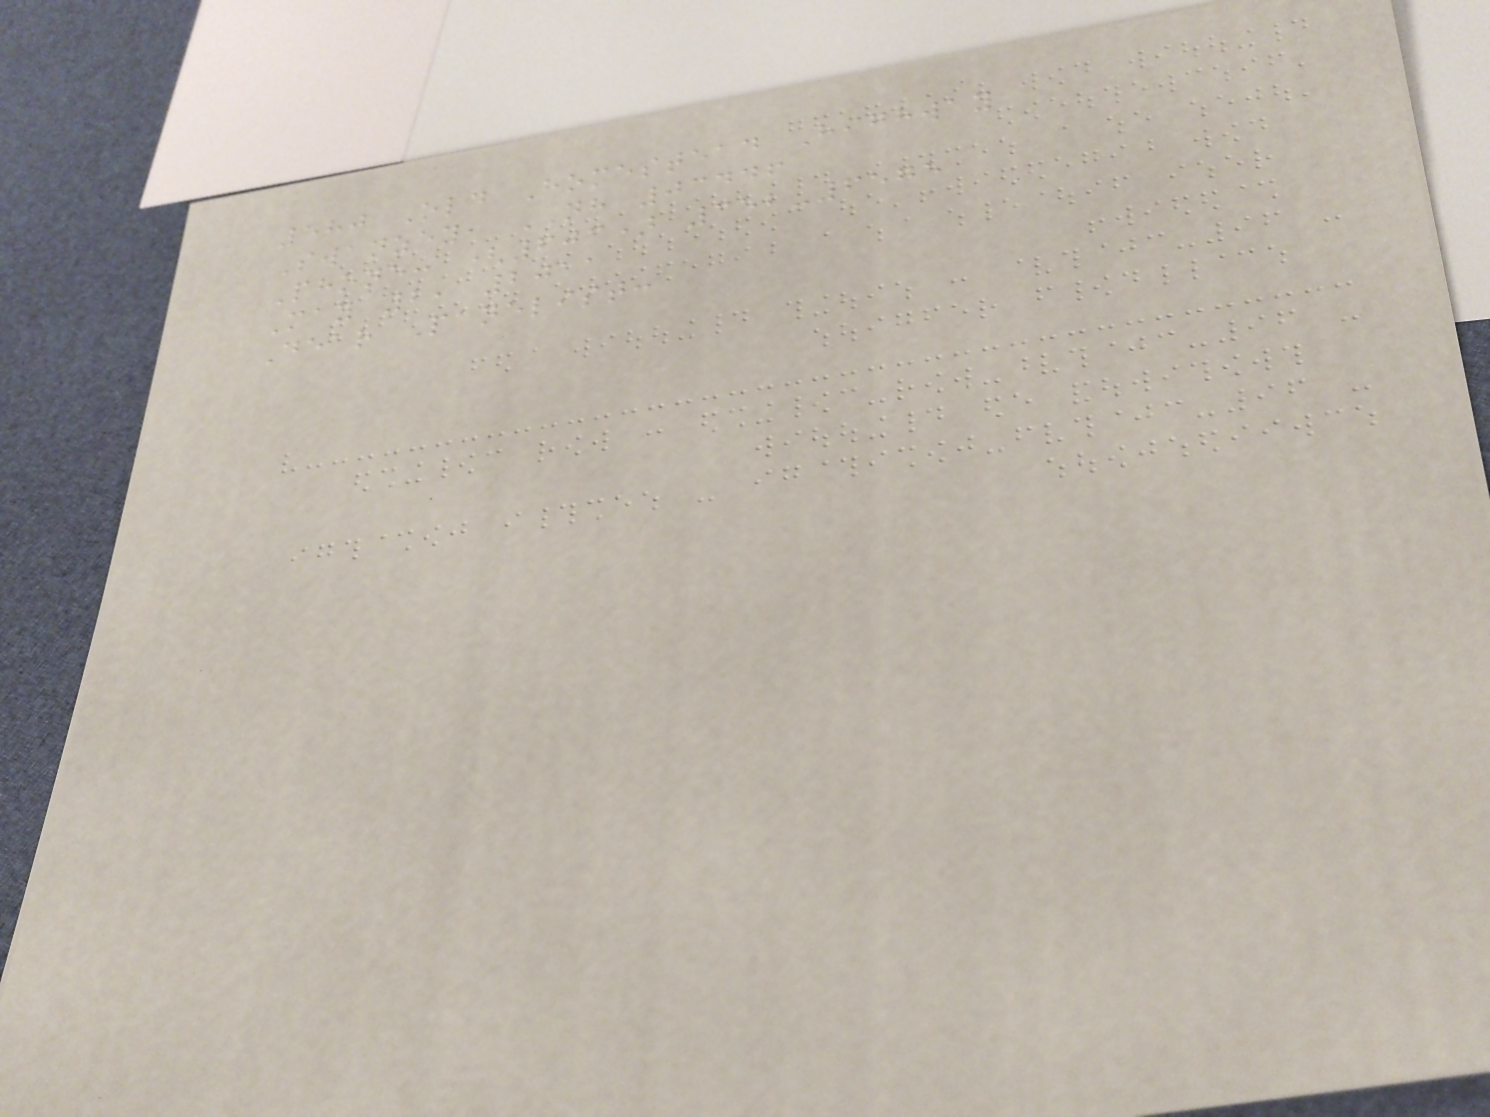580 Old Homestead Highway
Swanzey, NH 03446
Phone: (603) 352-6575
May 2, 2011
Dear Panelist:
